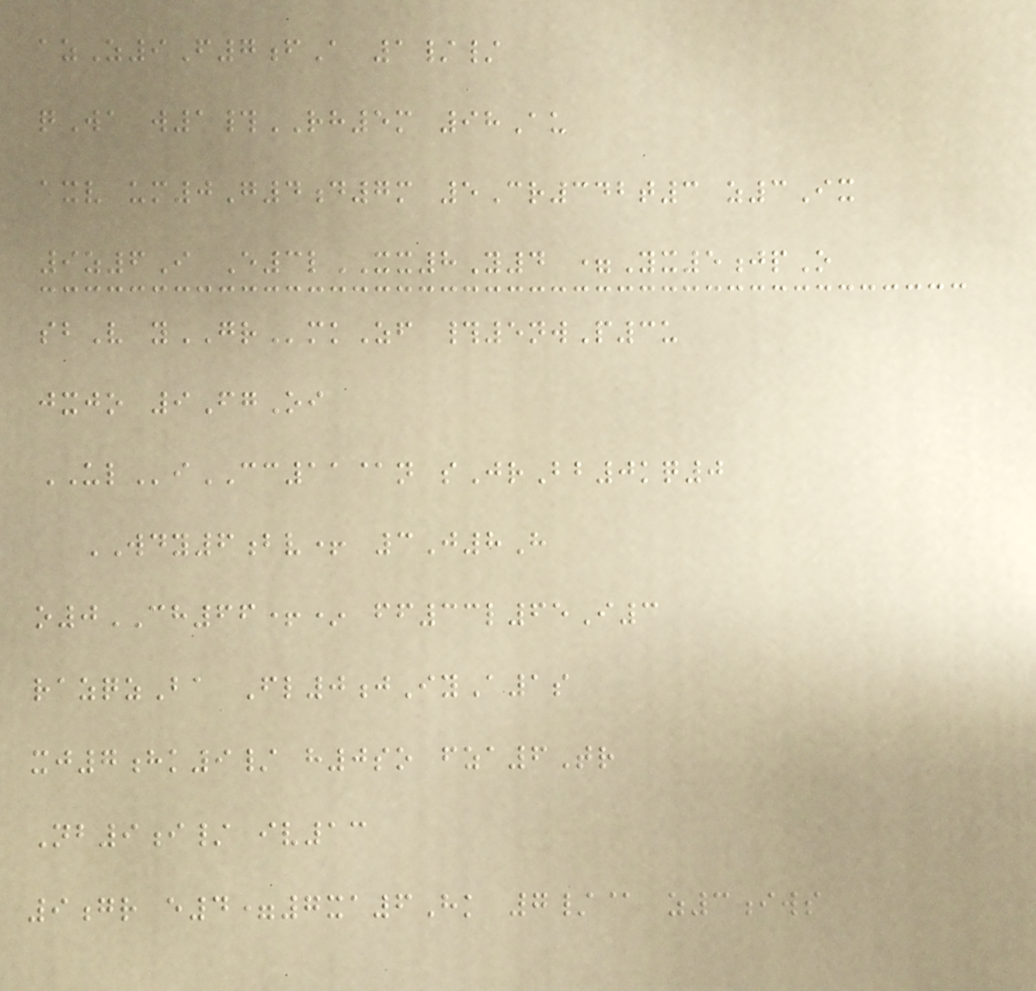azZ9F7fA 1//
qWa w1#RH5m 98Au
axv um0G4d7m 5Cr342t3 z3Ix
9z6I E3lXX8Y4 =Yx5jpO
sbV yGRmkZf #5nwP3u
jxjo 9FgOi
ULiCC11@n sJrBb0kq0
WDY6bv+ 3J8H
o0CH66+* ff33l65I3
razqzBa Fl0jIyA1s
xj7hk9/ h0so fza6Tr
Nb9i/ iv13
9gr e4=7xa6Hk 7/@ z3iws
